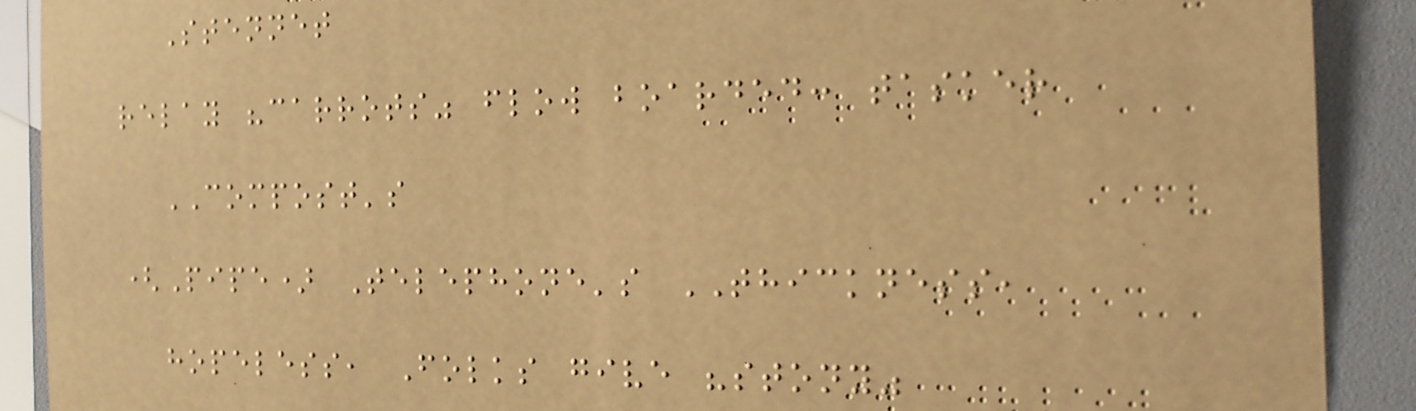Stennet
relay "carrots" flow boarded: tasker
COMPOST's
(Pipe) Telephone's THICKNESS,
hopeless, Folks give "stony"
